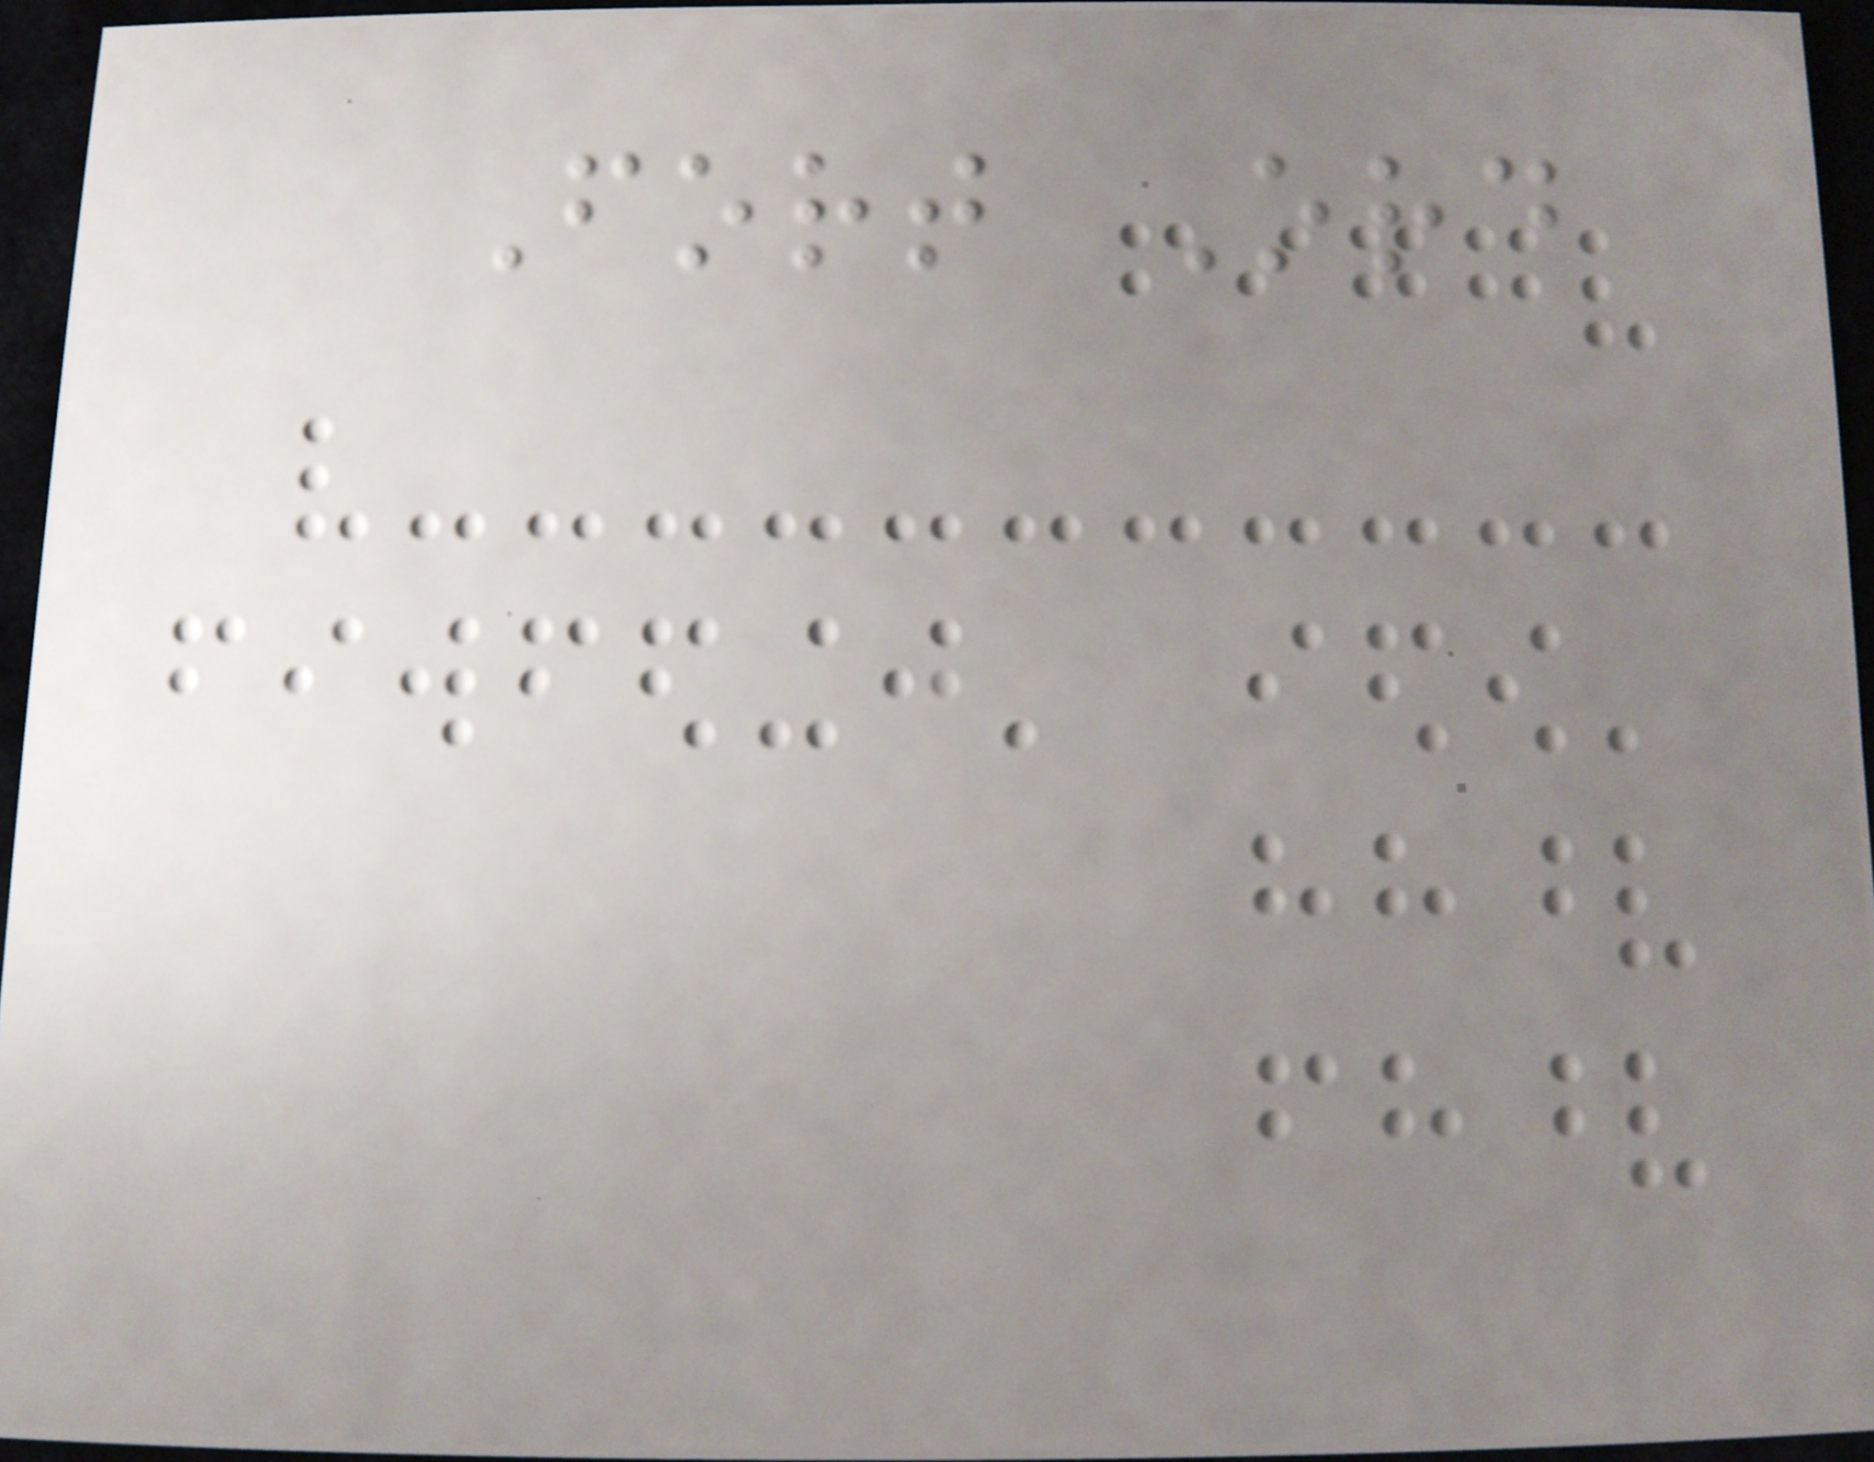Fort Ord
